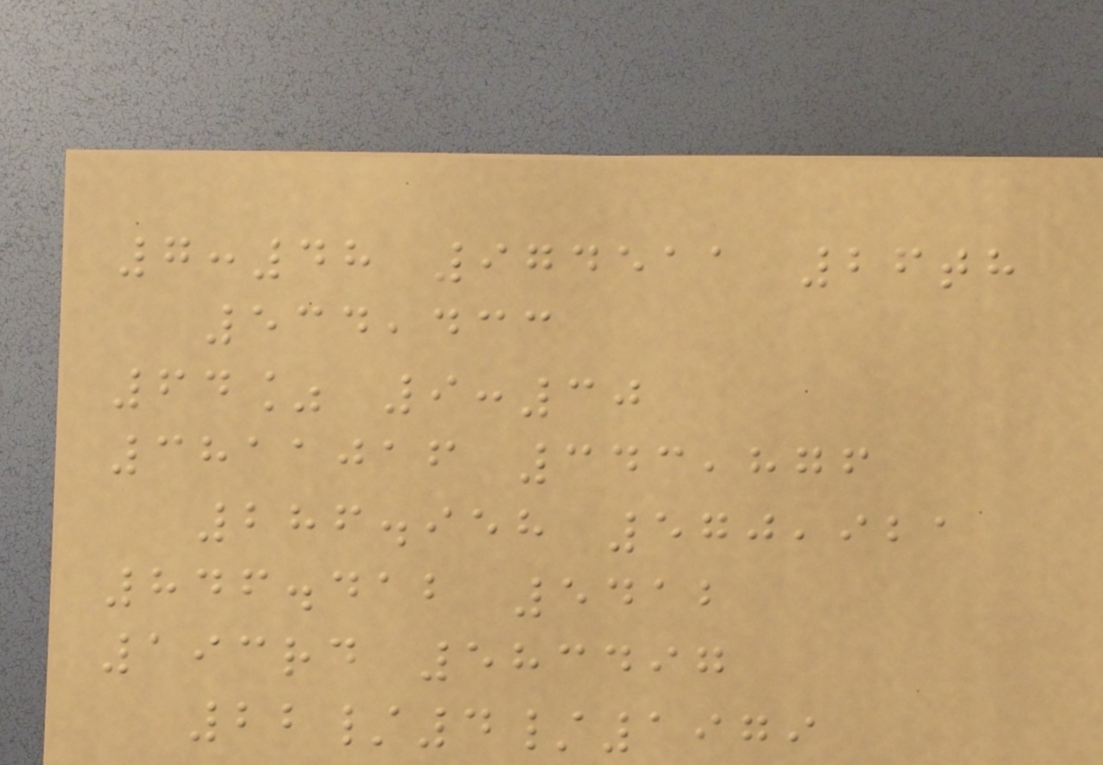7:48 974511 26th
534,433
64% 9:30
3811016 343,876
286.958 570,921
846.412 5412
193rd 583497
22/4/1979
